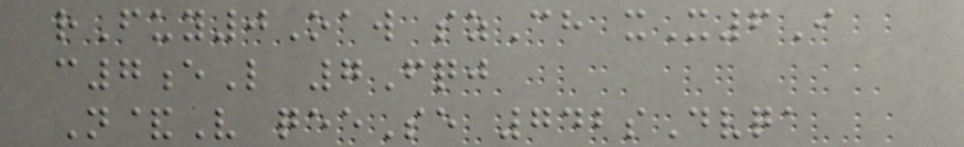rFuy0Oaw szCh xX6I
c7eL 7Fqj
N&V qeeSe 742sDvqa
